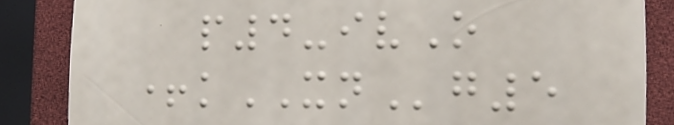p4-ivO
+kXNg5
